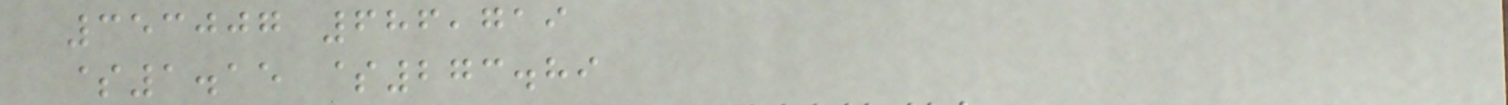353007 686,719
$1.15 $273.89
